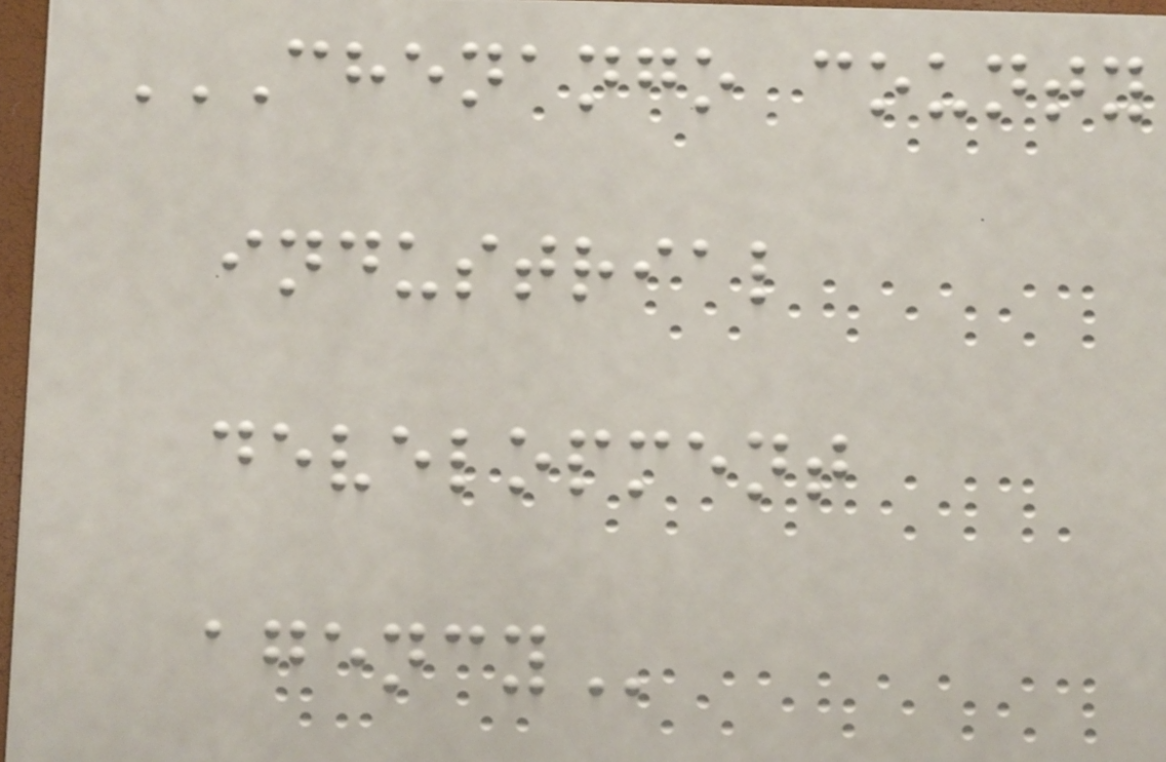CHENANGO COUNTY
INDUSTRIAL
DEVELOPMENT
AGENCY
